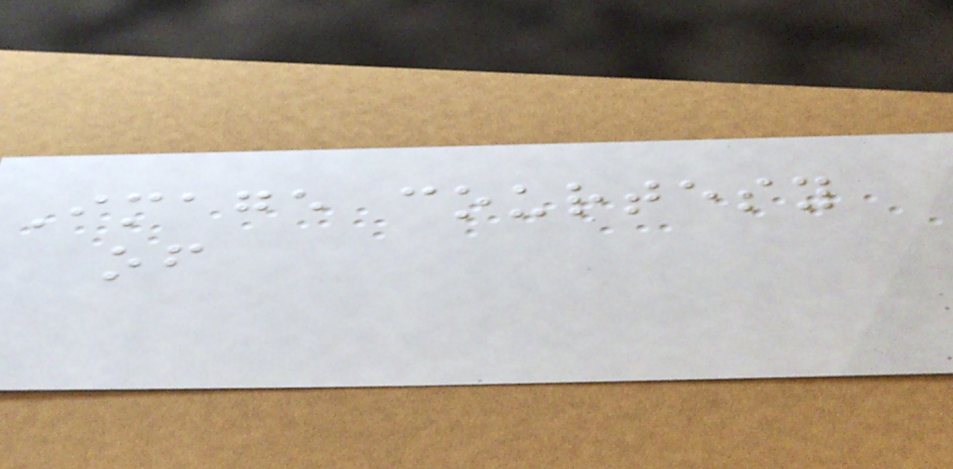Image courtesy
of
